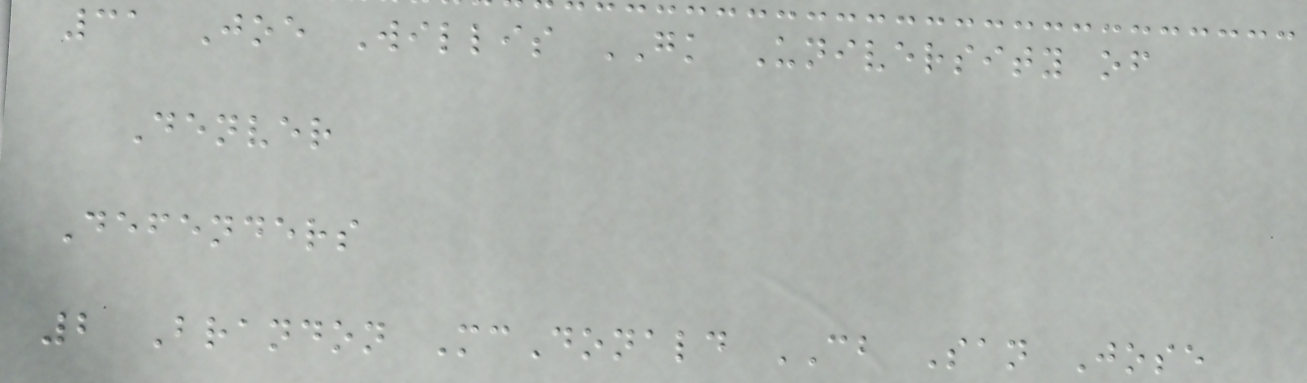31 Joe Willis GK University of
Denver
Defenders
2 Brandon McDonald CB San Jose
